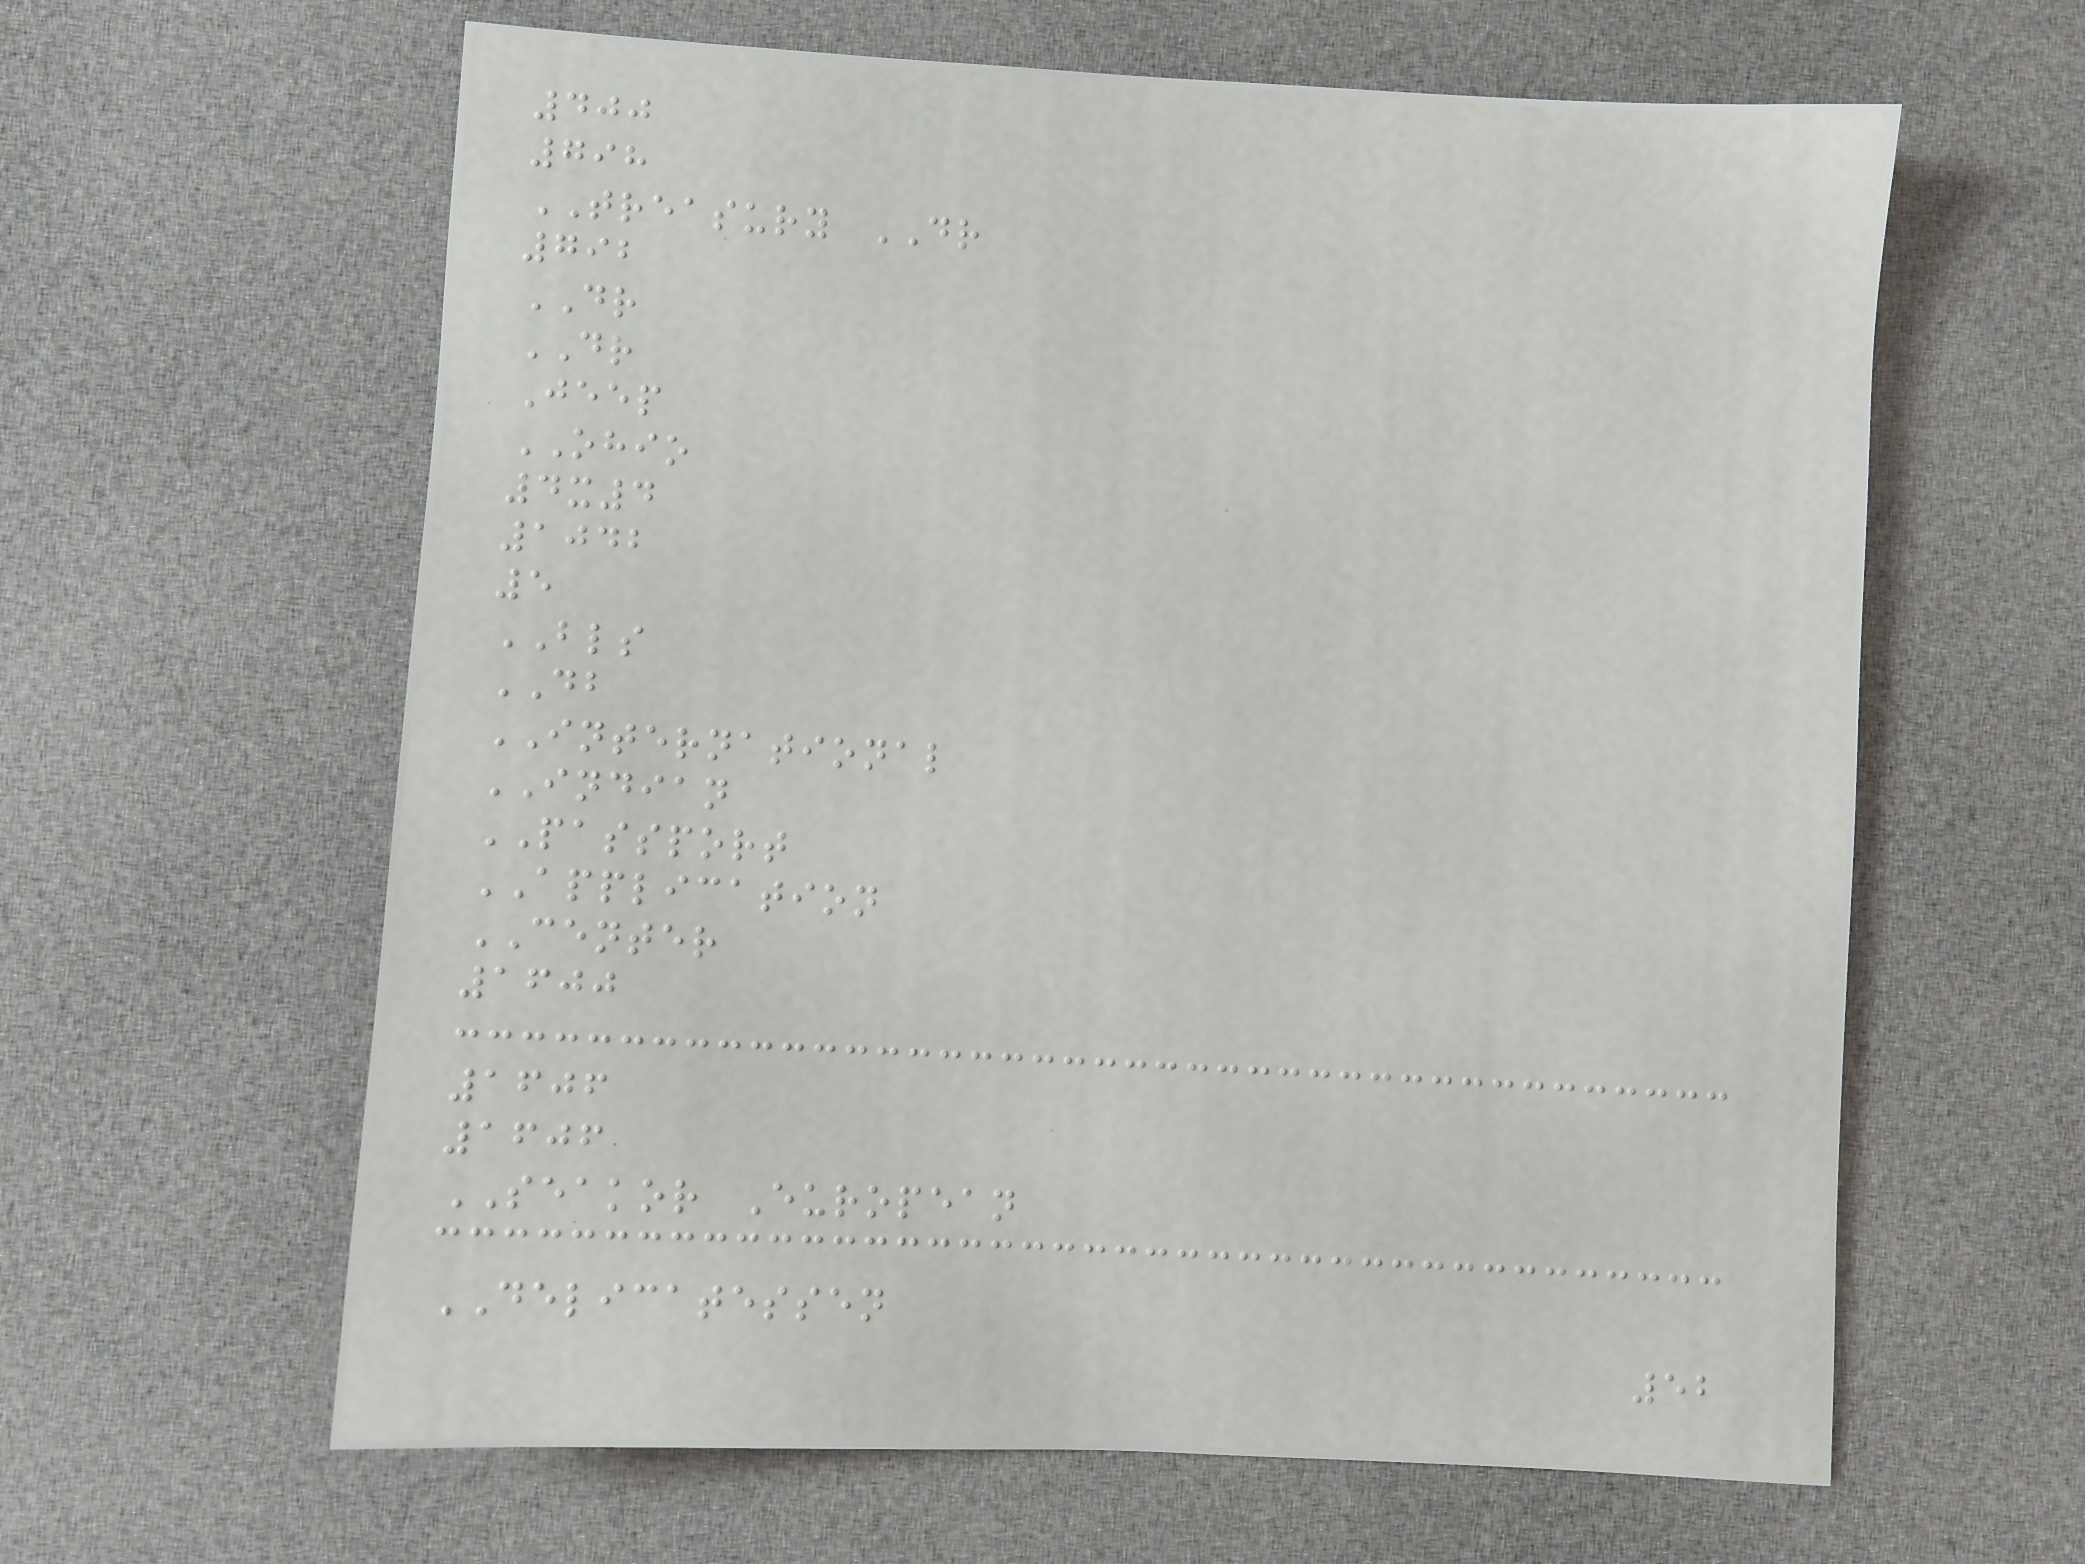400
798
TREASURY DR
792
DR
DR
Jeep
OHIO
4x4
1042
5
BLS
DB
INTERNATIONAL
INDIAN
PASSPORT
APPLICATION
CENTER
1600
1606
1606
SEAKOR European
DELICATESSEN
52
